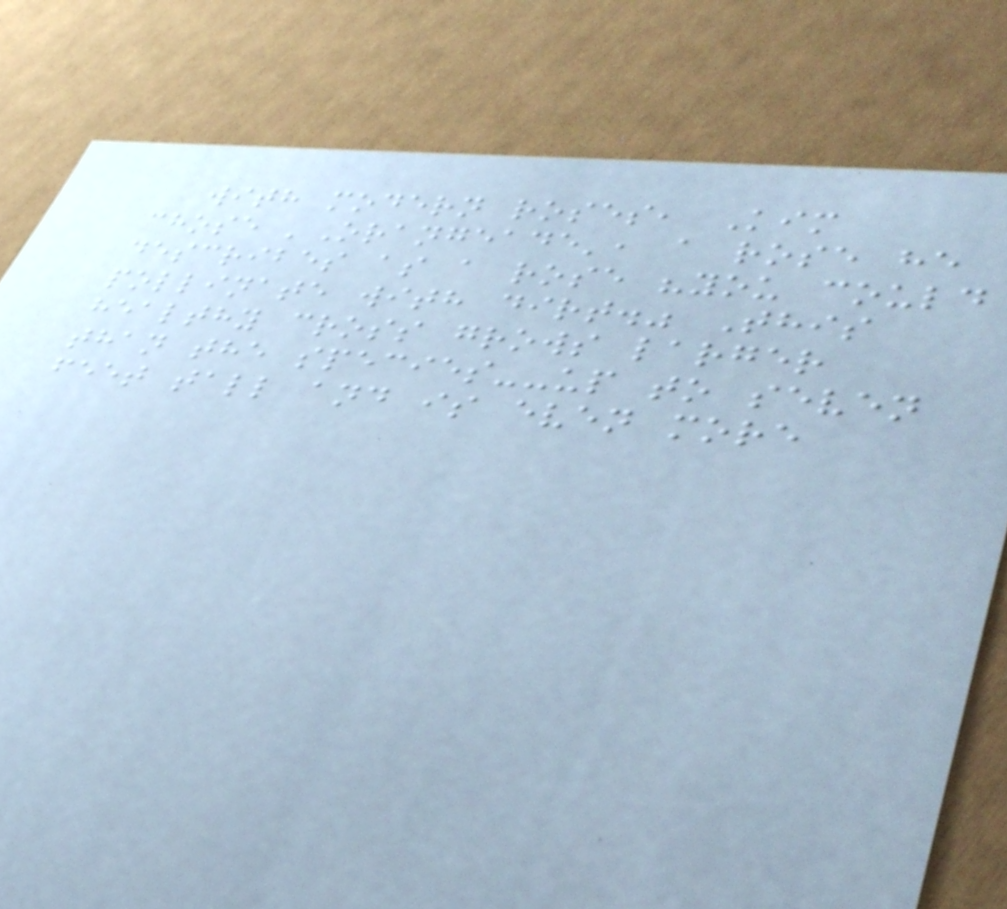with modern roses, Kim
chose 'Orangeade', a rose he
describes as a rose "you could
pollinate with dirt." This
healthy cross grows larger
than the species--up to seven
feet tall and is even more
